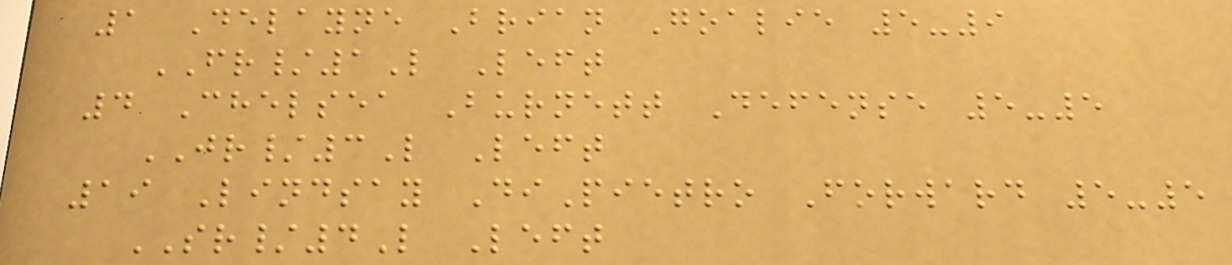1 Delayne Brian Goalie 5-9
FR/1L Left
4 Chelsea Burnett Defense 5-5
JR/3L Left
19 Lindsay DiPietro Forward 5-5
SR/4L Left
